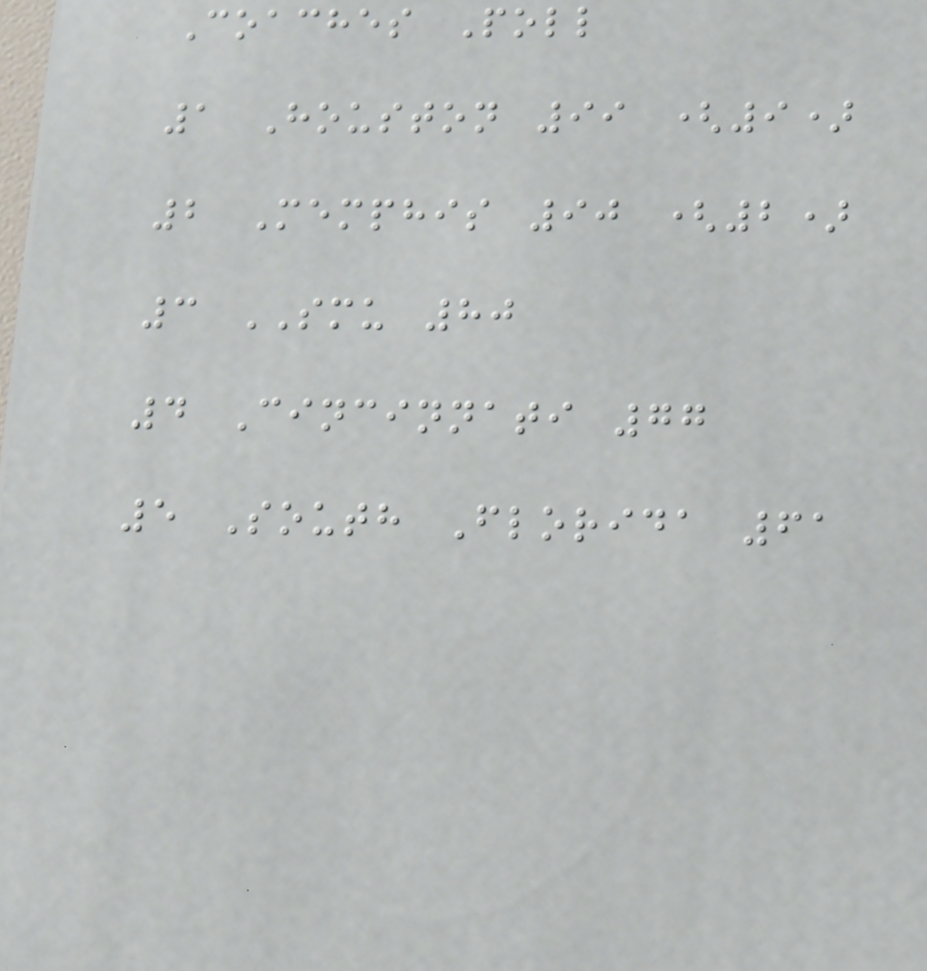Coaches Poll
1 Houston 99 (9)
2 Memphis 90 (2)
3 SMU 80
4 Cincinnati 77
5 South Florida 61
